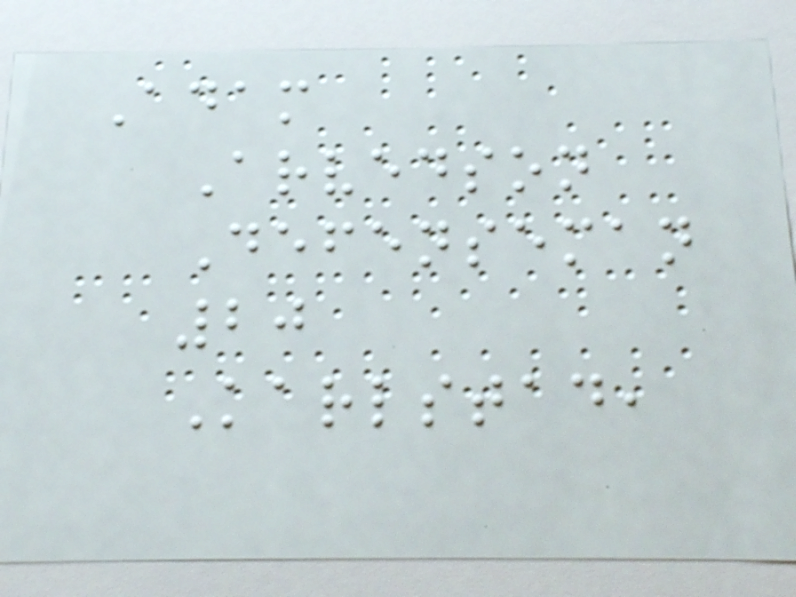Adam
Arvedson
Defenseman
20
Karlstad,
